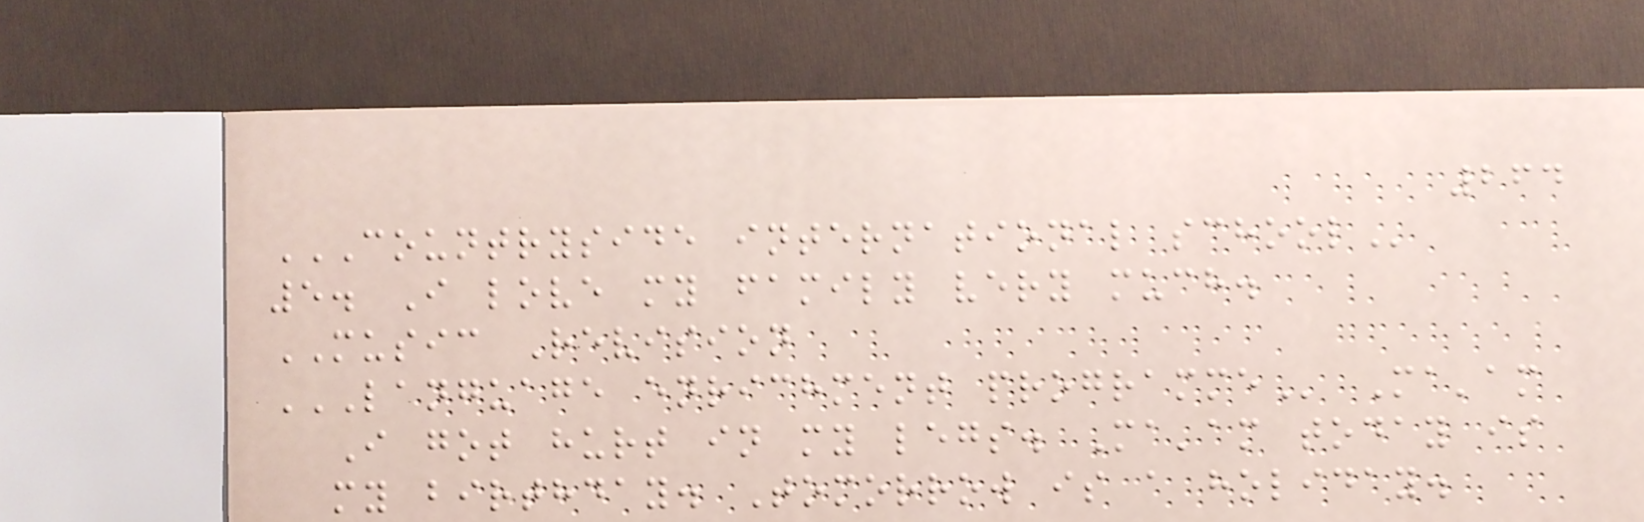264
COUNTRYSIDE INTERNATIONAL SCHOOL
5. I love my family very much.
MUSIC Revision
LANGUAGE ENRICHMENT PROGRAMME Ma'am
I got hurt in my legs. Ma'am today is
my birthday. Tomorrow is a holiday.
